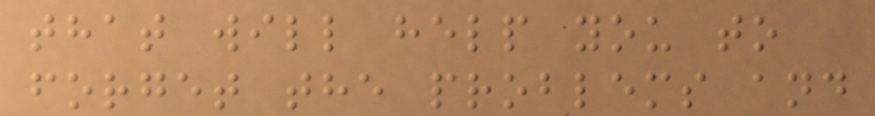that will help you to
forget the problems and
